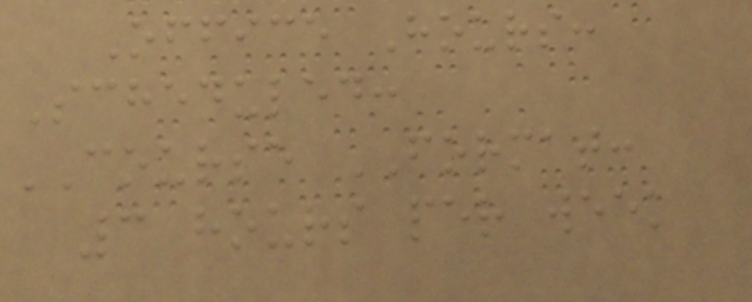Office Hours:
Scheduled:
COURSE FORMAT:
3 hours per week
